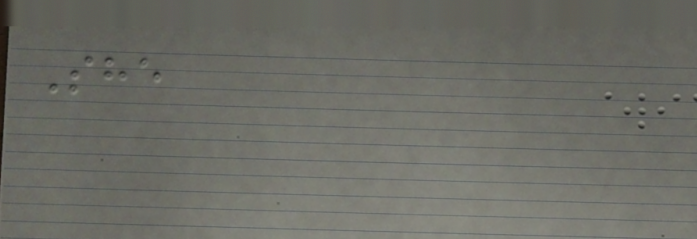She
